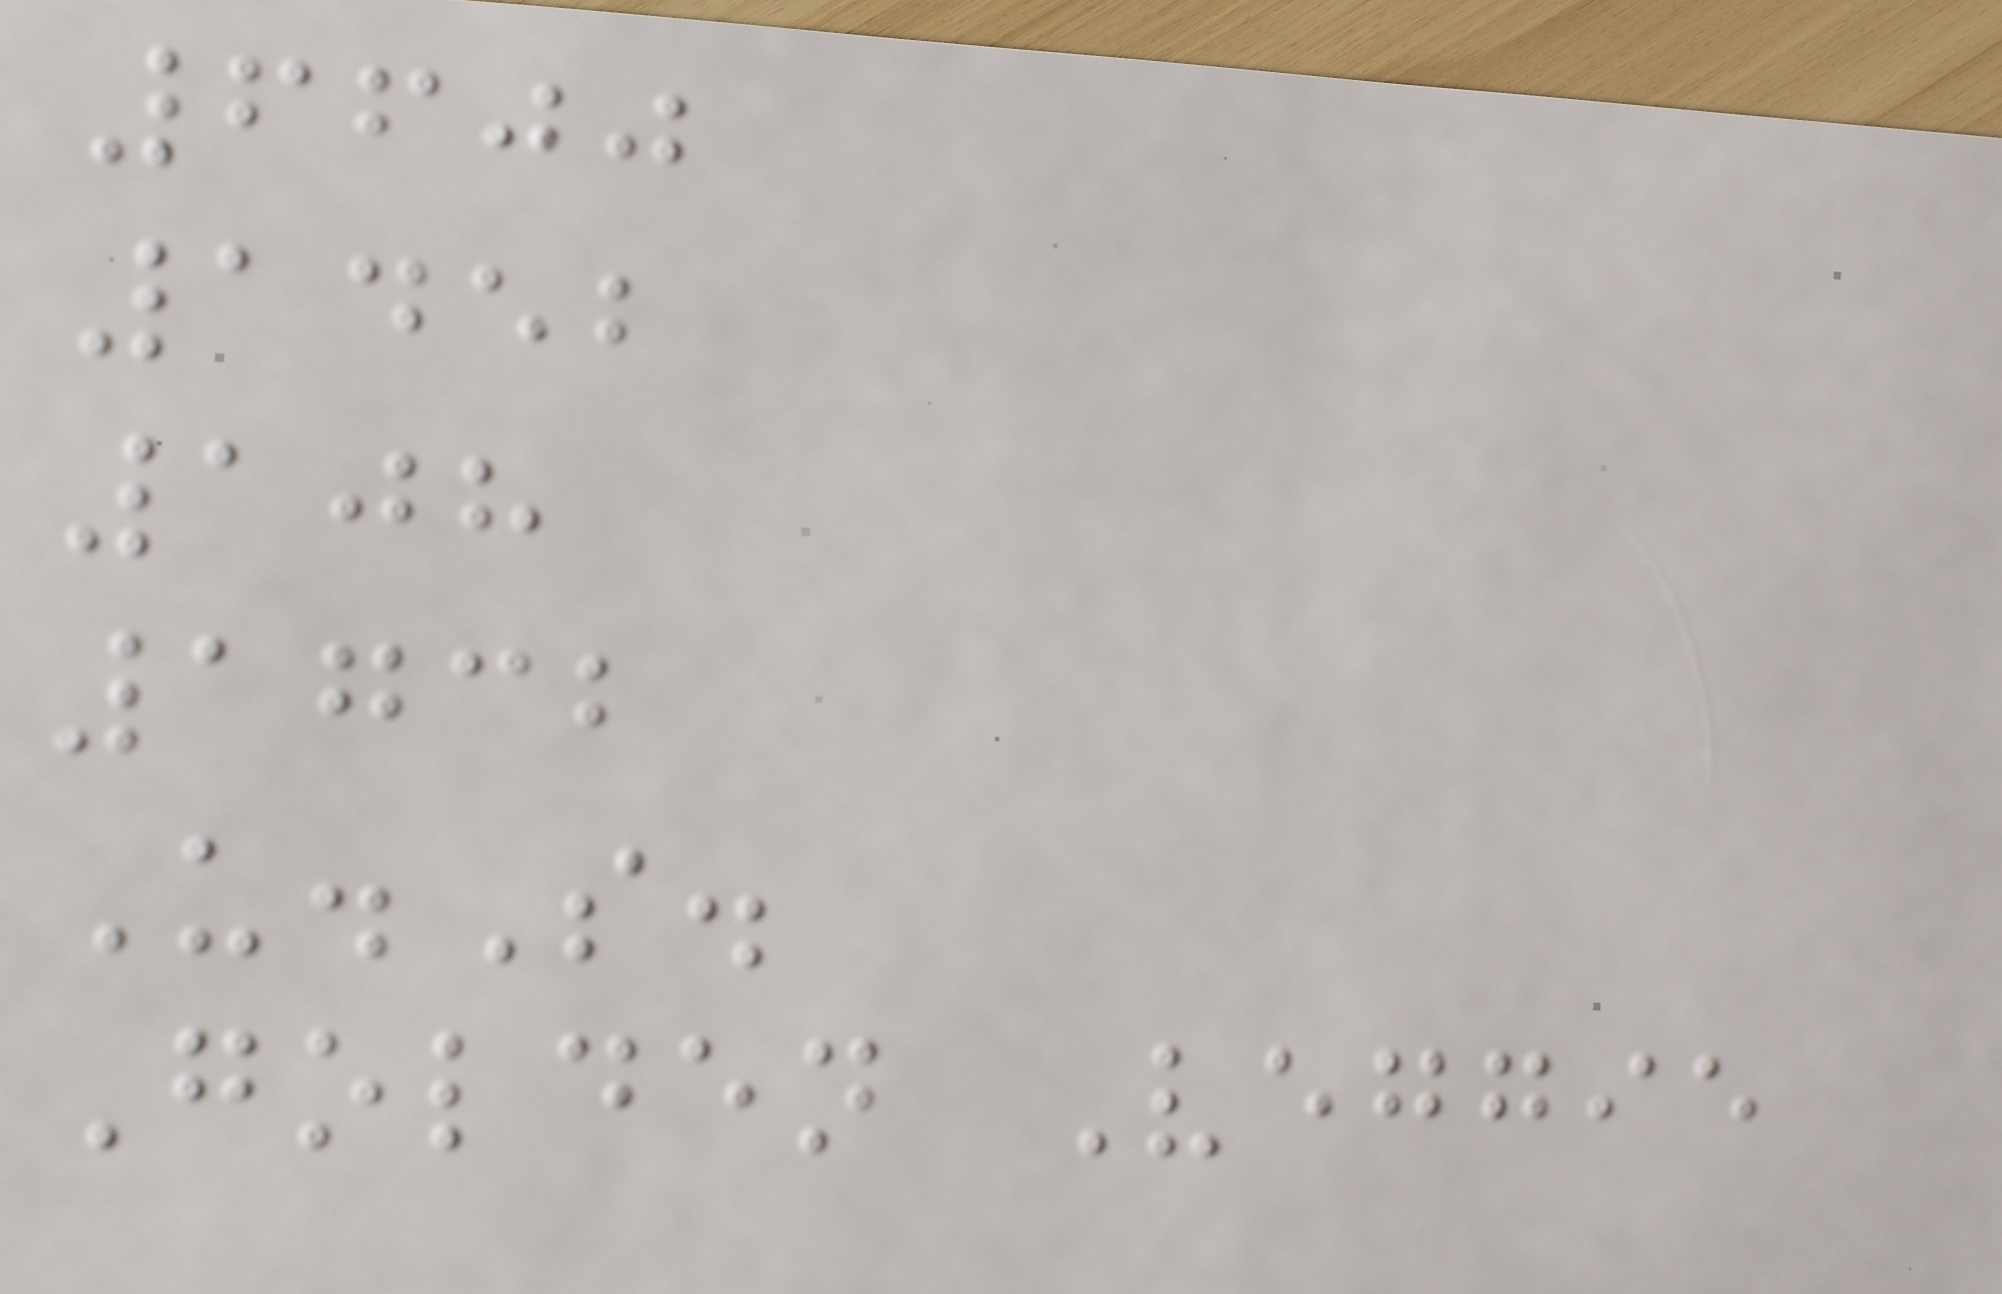6600
1452
108
1732
U.S.
Golden Veggie
